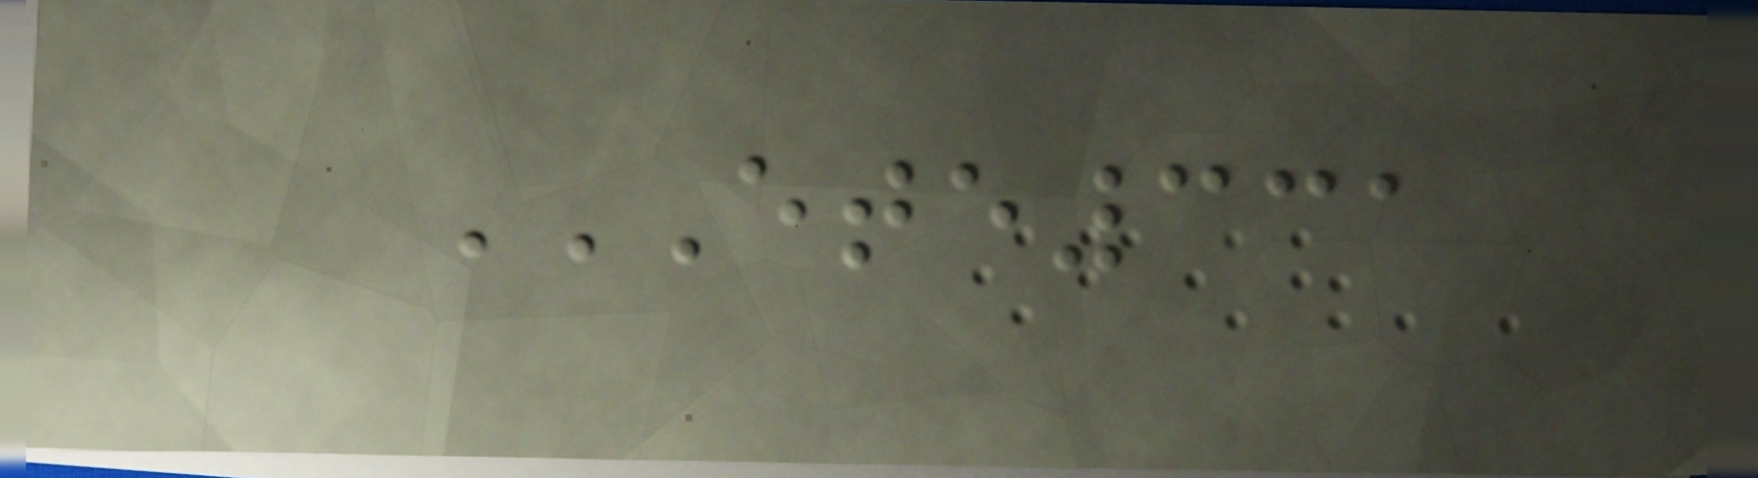ETE331
